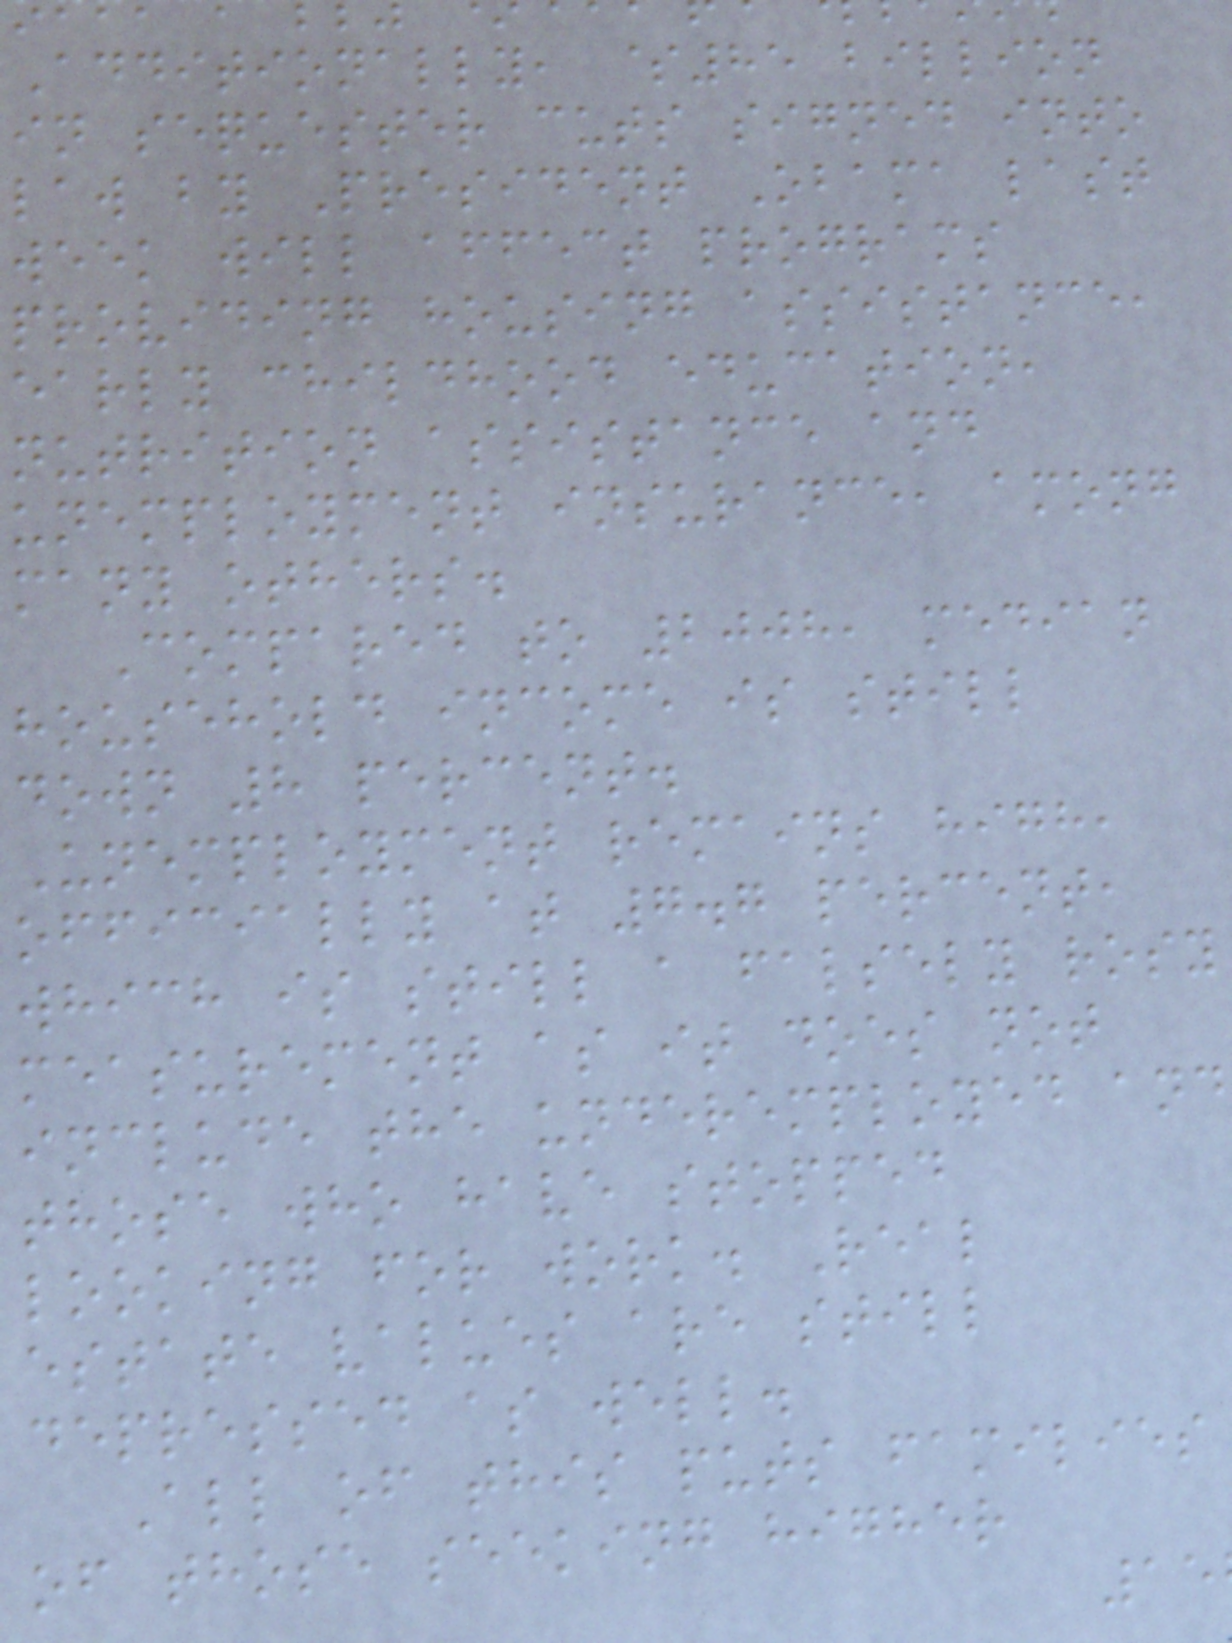Additionally, $85 billion
in sequester cuts signed into
law by President Obama last
week will affect programs
providing housing assistance,
early childhood education,
nutrition assistance and
unemployment insurance, among
many others.
Compared to 2008, median
household income is still
down 8 percent.
Unemployment remains high,
officially at 7.7 percent,
which is still a falsely rosy
measurement as it does not
include the underemployed and
those who have stopped
looking for work. Real
estate values are still
depressed as well.
All of this puts families
of those seeking higher
